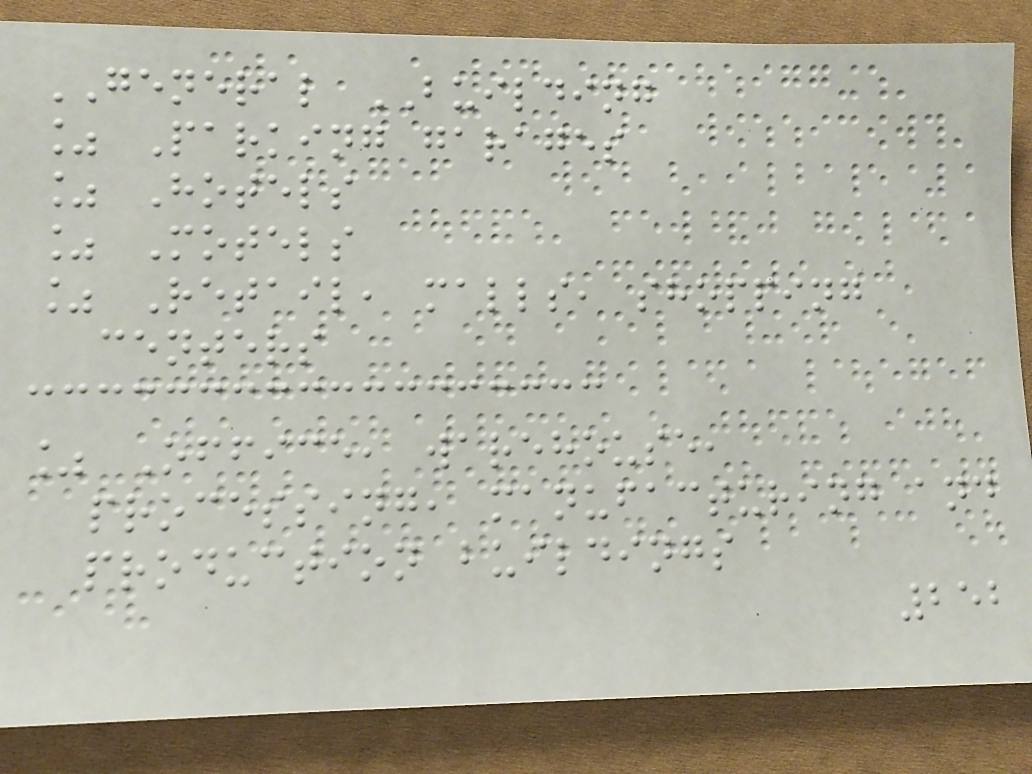GENERAL BUILDING
% Parking garages
% Hotels
% Motels
% Retail, malls, shopping
centers
% Office, warehouse,
processing, manufacturing and
production buildings
252
